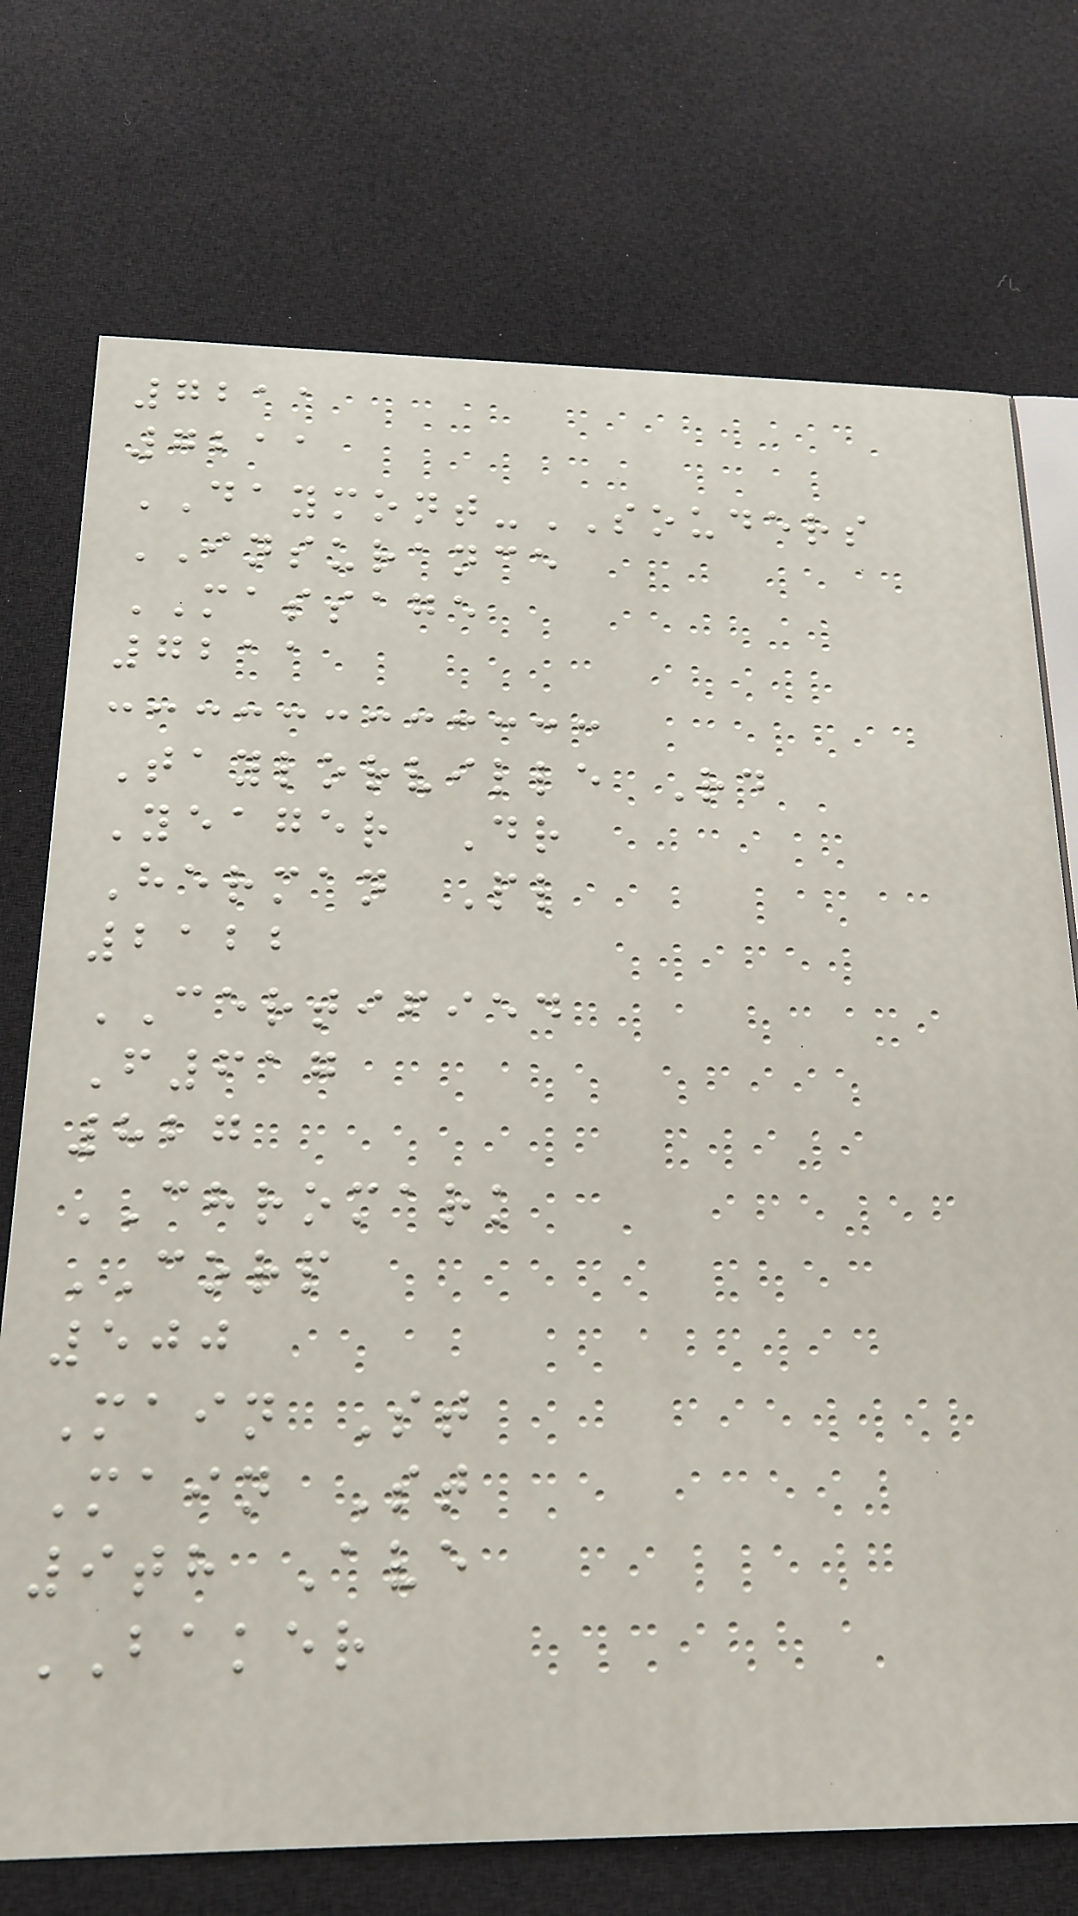7211
7211
DAYMONT-SOUDERS
INSURANCE
MASSAGE
7211
Taylorville Rd
Yeager Dr
Herman Pl
2122
CERTIFIED
F617
827
CHROMARK
CORP
500
Main St
Main St
9th Ave
BAKER
